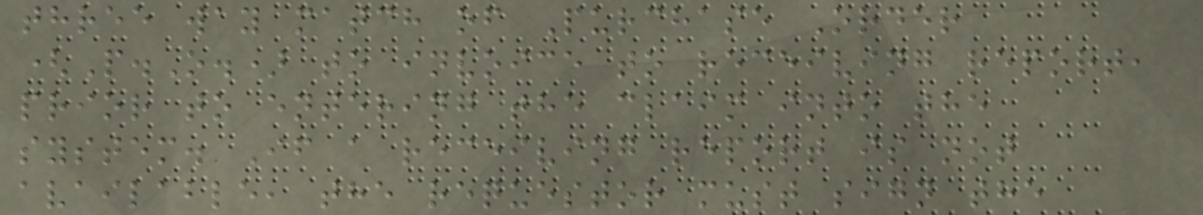three way match of Purchase Order
(P.O.) to invoice to receiving report,
prior to entering the claim into the
system. If a receiving report is not
available, the requestor must sign the
